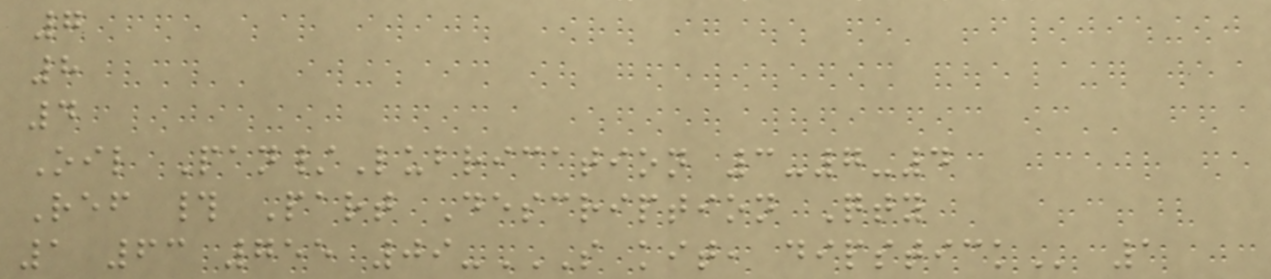7
8
4
Oil Pan/Lubrication 3-7-4
Ref # Part Description Qty
1 63 755 09-S KIT, DIPSTICK 1
